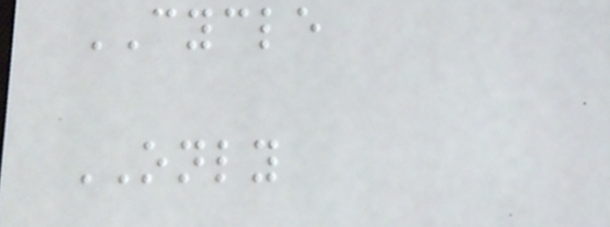CYCLE
ONLY
